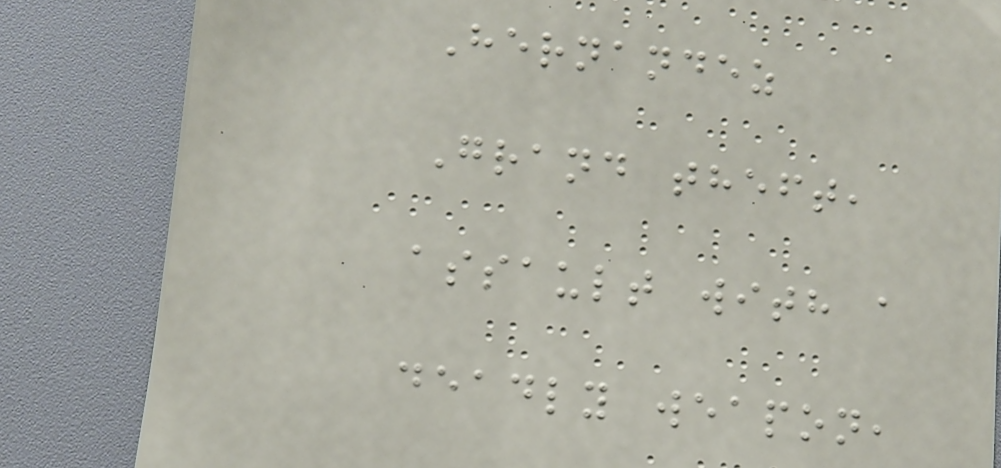Hernandez
Grand theft,
assault with a
deadly weapon,
